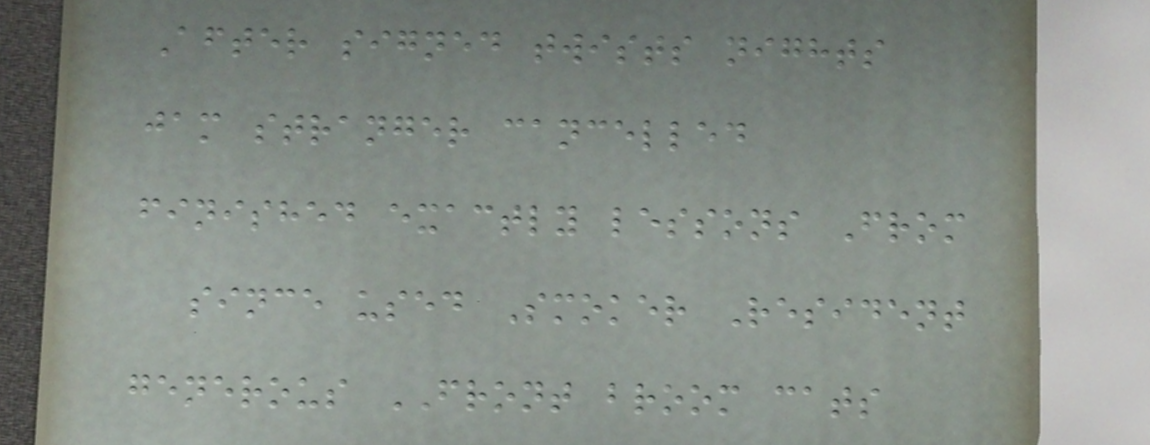After signed twists nights
jam stranger cancelled
finished exactly lessons From
since used Smoker Resident
generous FRONT broom cats
